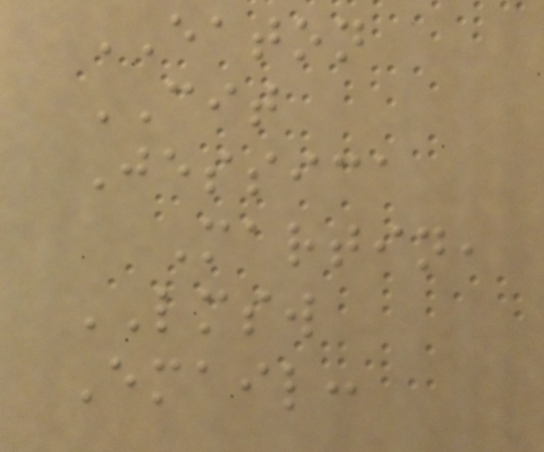EATON
CIT
Jessica
Martin,
LMSW
Email:
